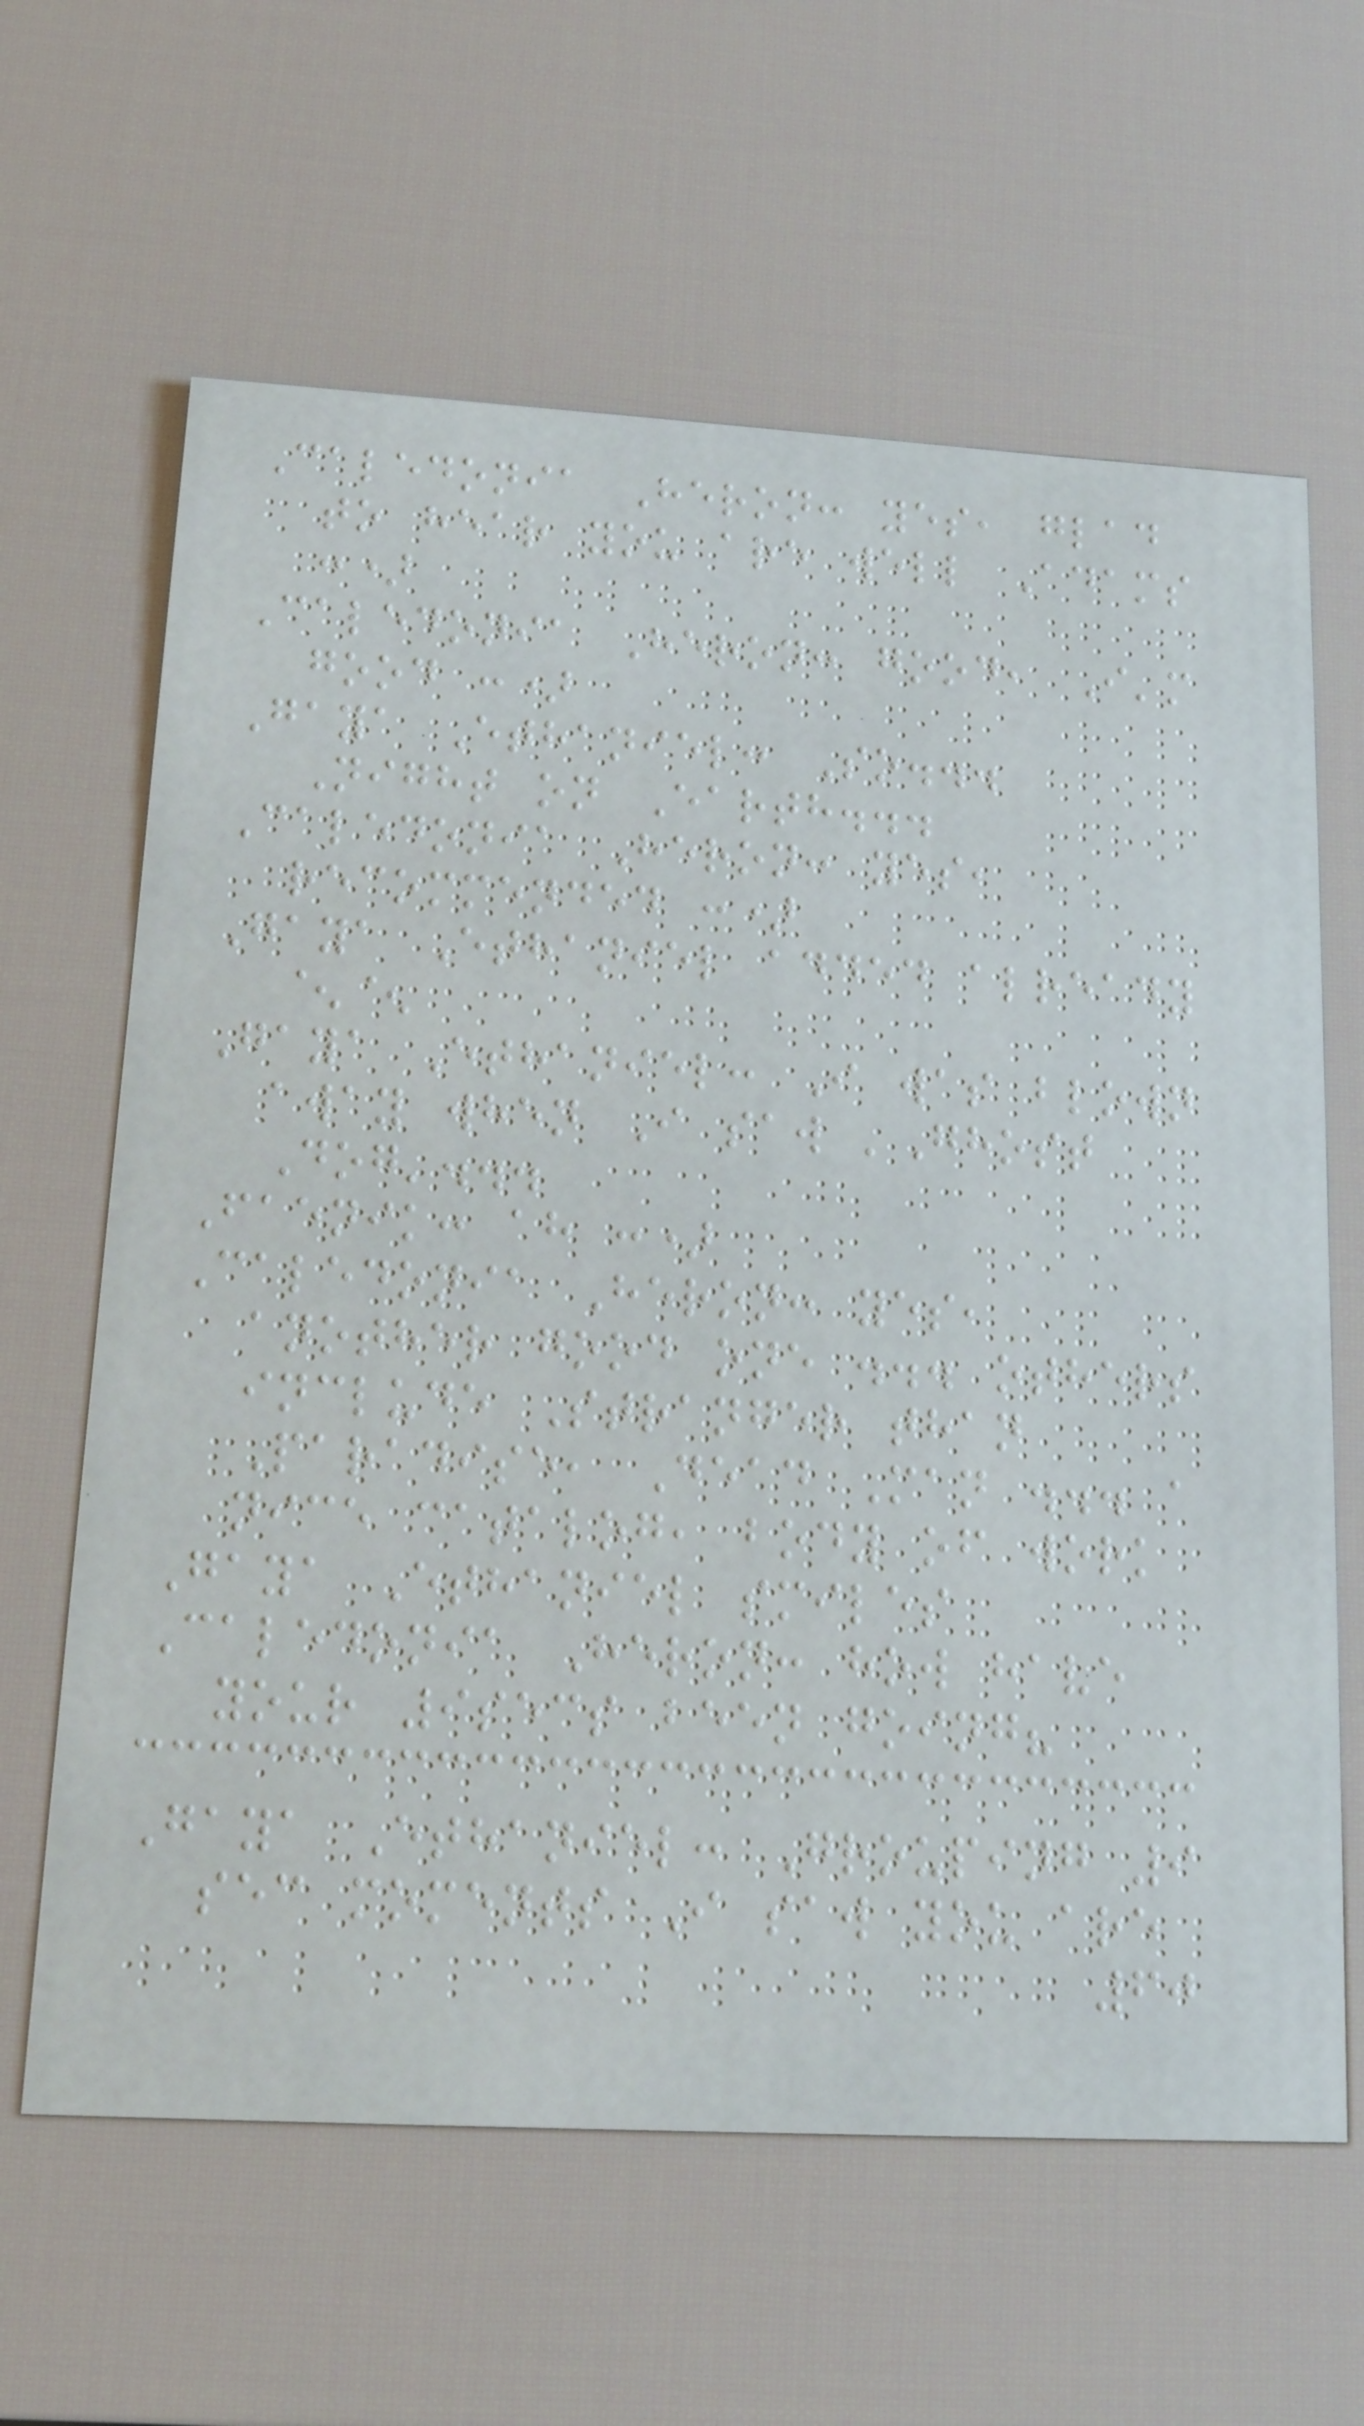Caledonia Heron: yes, glad
to hear you are well Adams
:)
Caledonia Heron: good, I'm
good :)
Gaya Ethaniel: So...
Night on Earth...
Caledonia Heron: yes,
recommended :)
Gaya Ethaniel added already
^^
Gaya Ethaniel: I was blown
away when I saw 'Ghost
Dog'...
Faenik: ah :)
Caledonia Heron: yes,
another good one ... others
include Stranger than
Paradise, Dead Man ... a
nice catalog, body of work
Gaya Ethaniel smiles
Caledonia Heron: how have
your 9secs been going?
Gaya Ethaniel: Grouping 9
sec moments I saw you are
60
